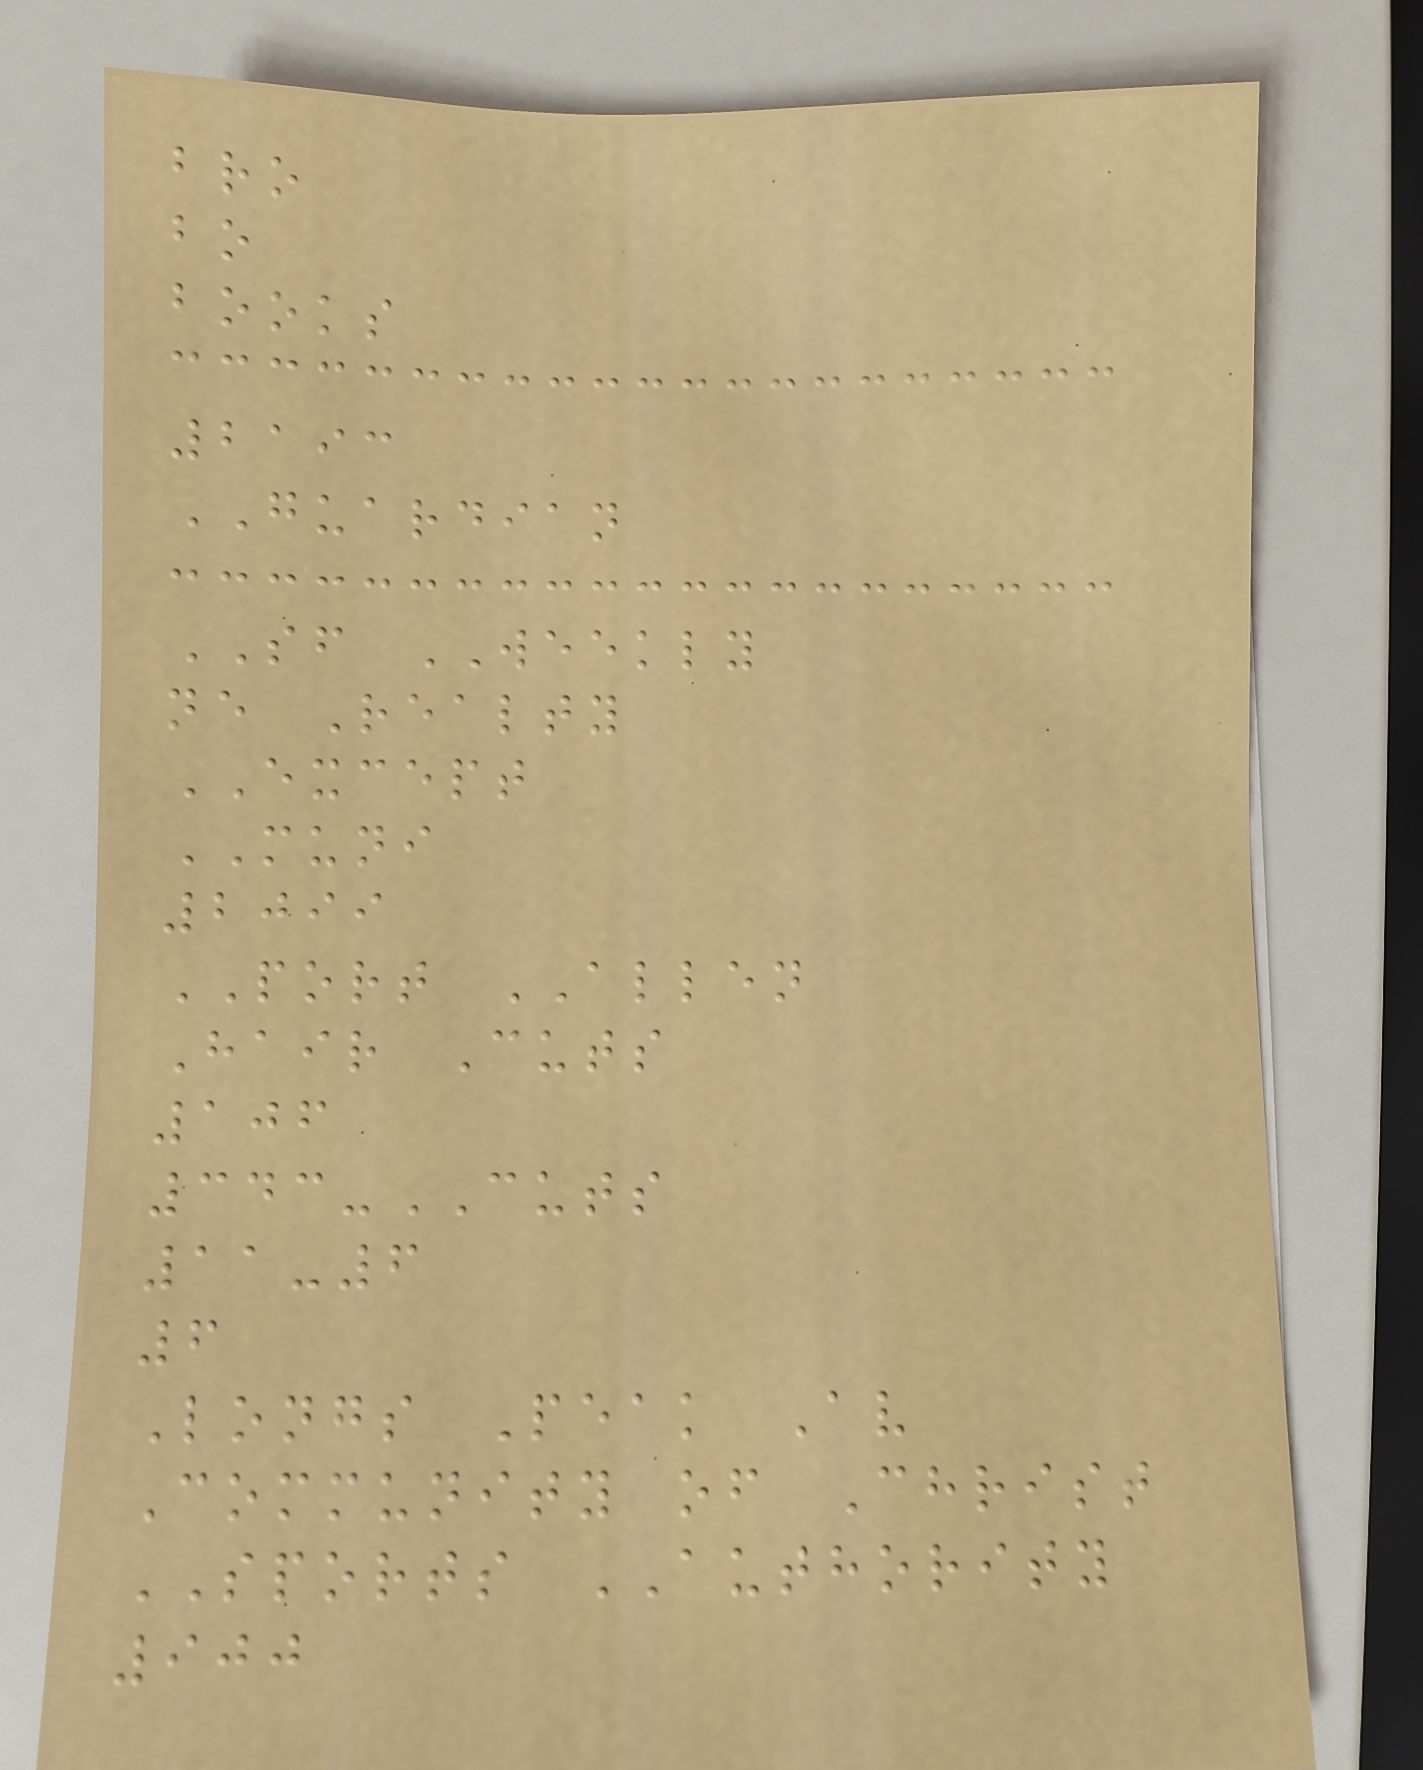bro
bo
books
2193
GUARDIAN
SF WEEKLY
ne Realty
EXCEPT
MUNI
2099
PORT ALLEN
Hair Cuts
106
343-CUTS
11-6
6
Longs Peak Av
Community of Christ
SPORTS AUTHORITY
900
